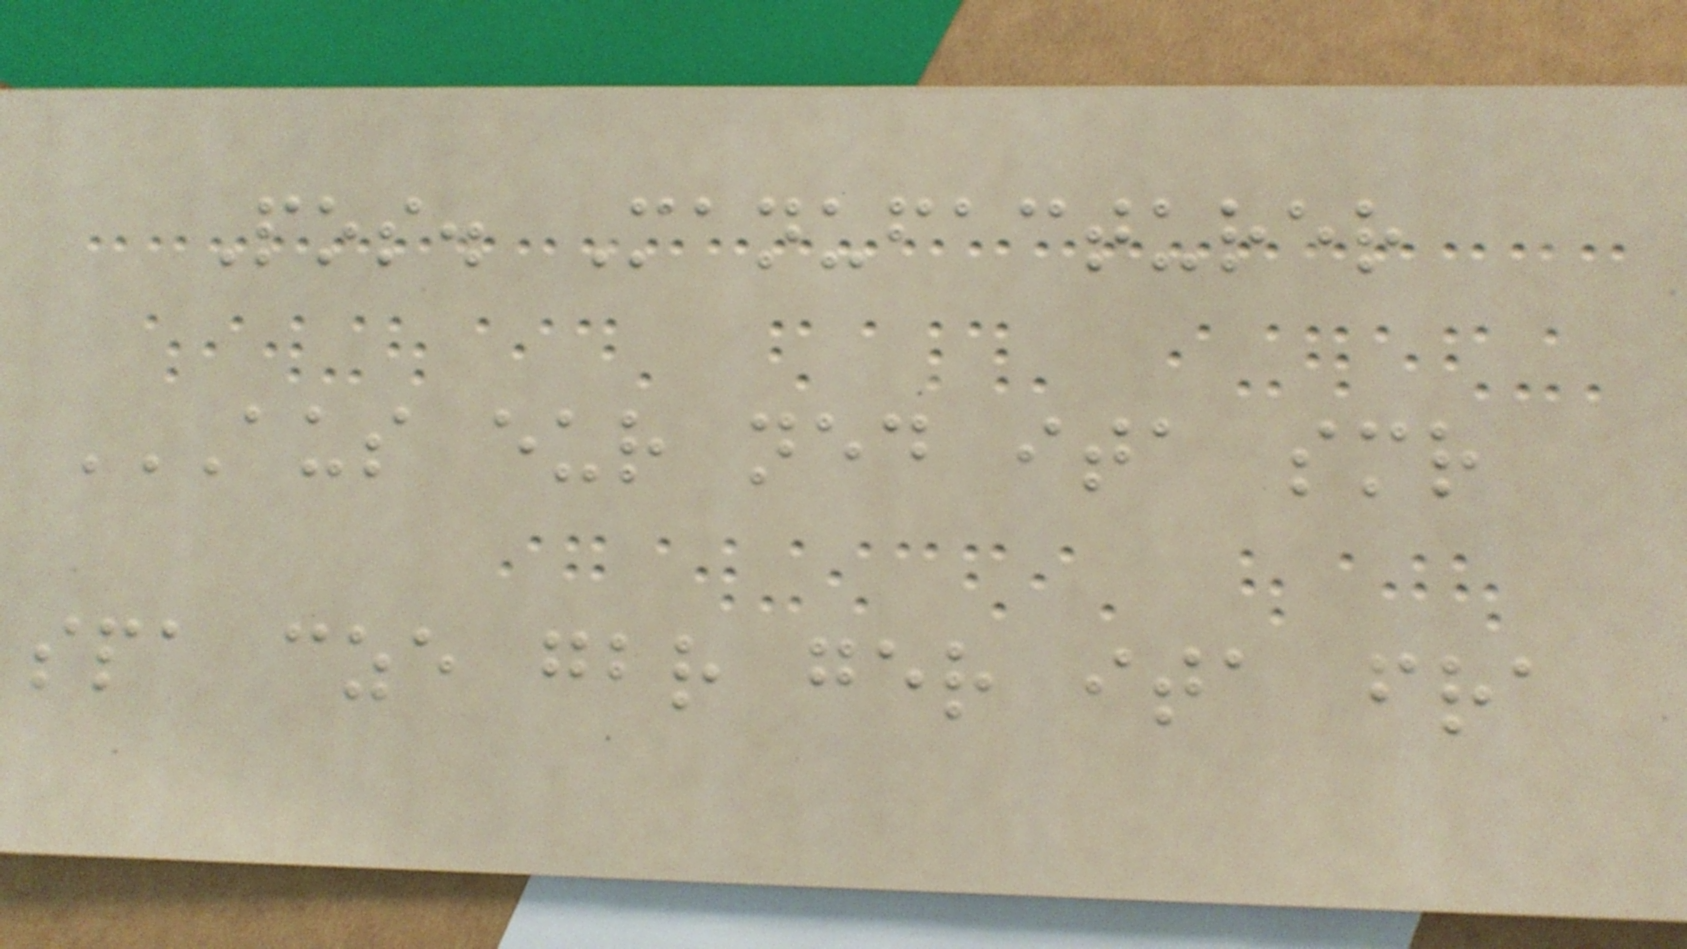Pos. Manufacturer
AUS EUR NED ITA SMR
SPA CZE GBR GER ITA FRA
